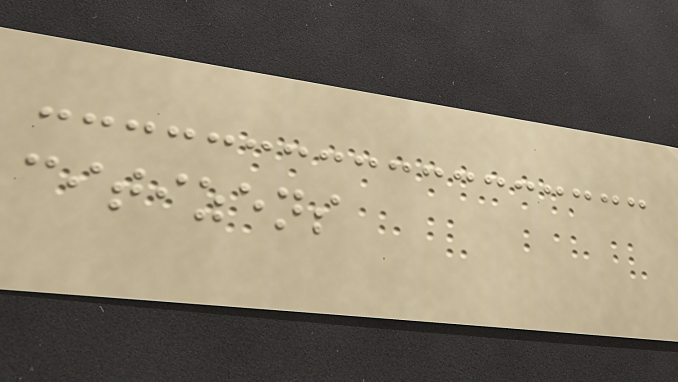citizens
